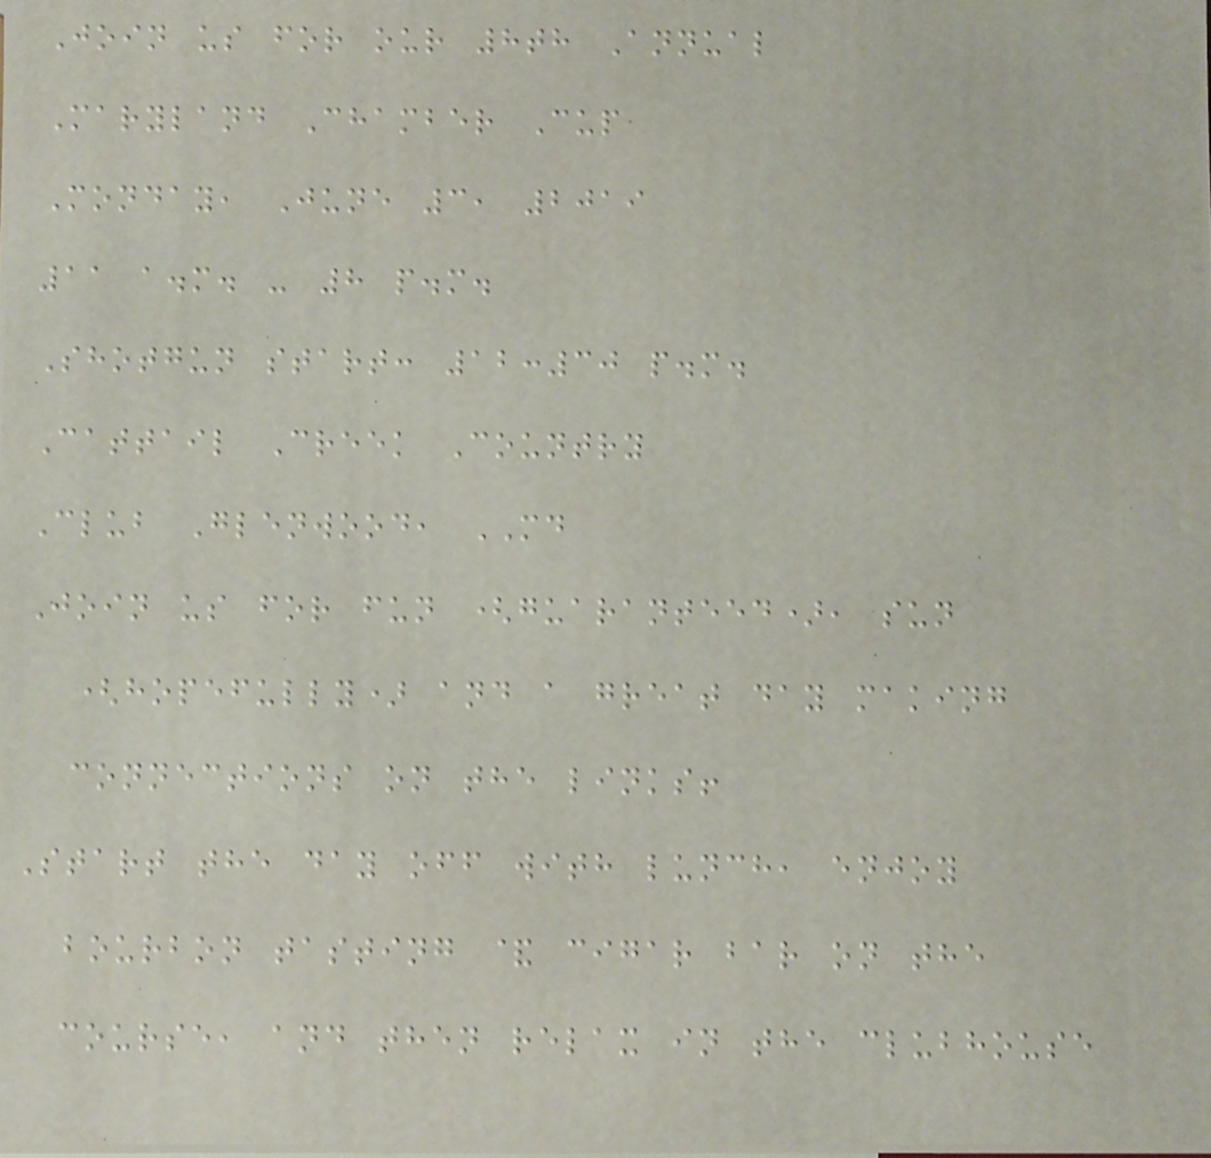Join us for our 8th Annual
Maryland Chamber Cup
Monday, June 3, 2019
11 a.m. - 8 p.m.
Shotgun start: 12:30 p.m.
Cattail Creek Country
Club Glenwood, MD
Join us for fun (guaranteed), sun
(hopefully) and a great day making
connections on the links!
Start the day off with lunch, enjoy
bourbon tasting & cigar bar on the
course, and then relax in the clubhouse
